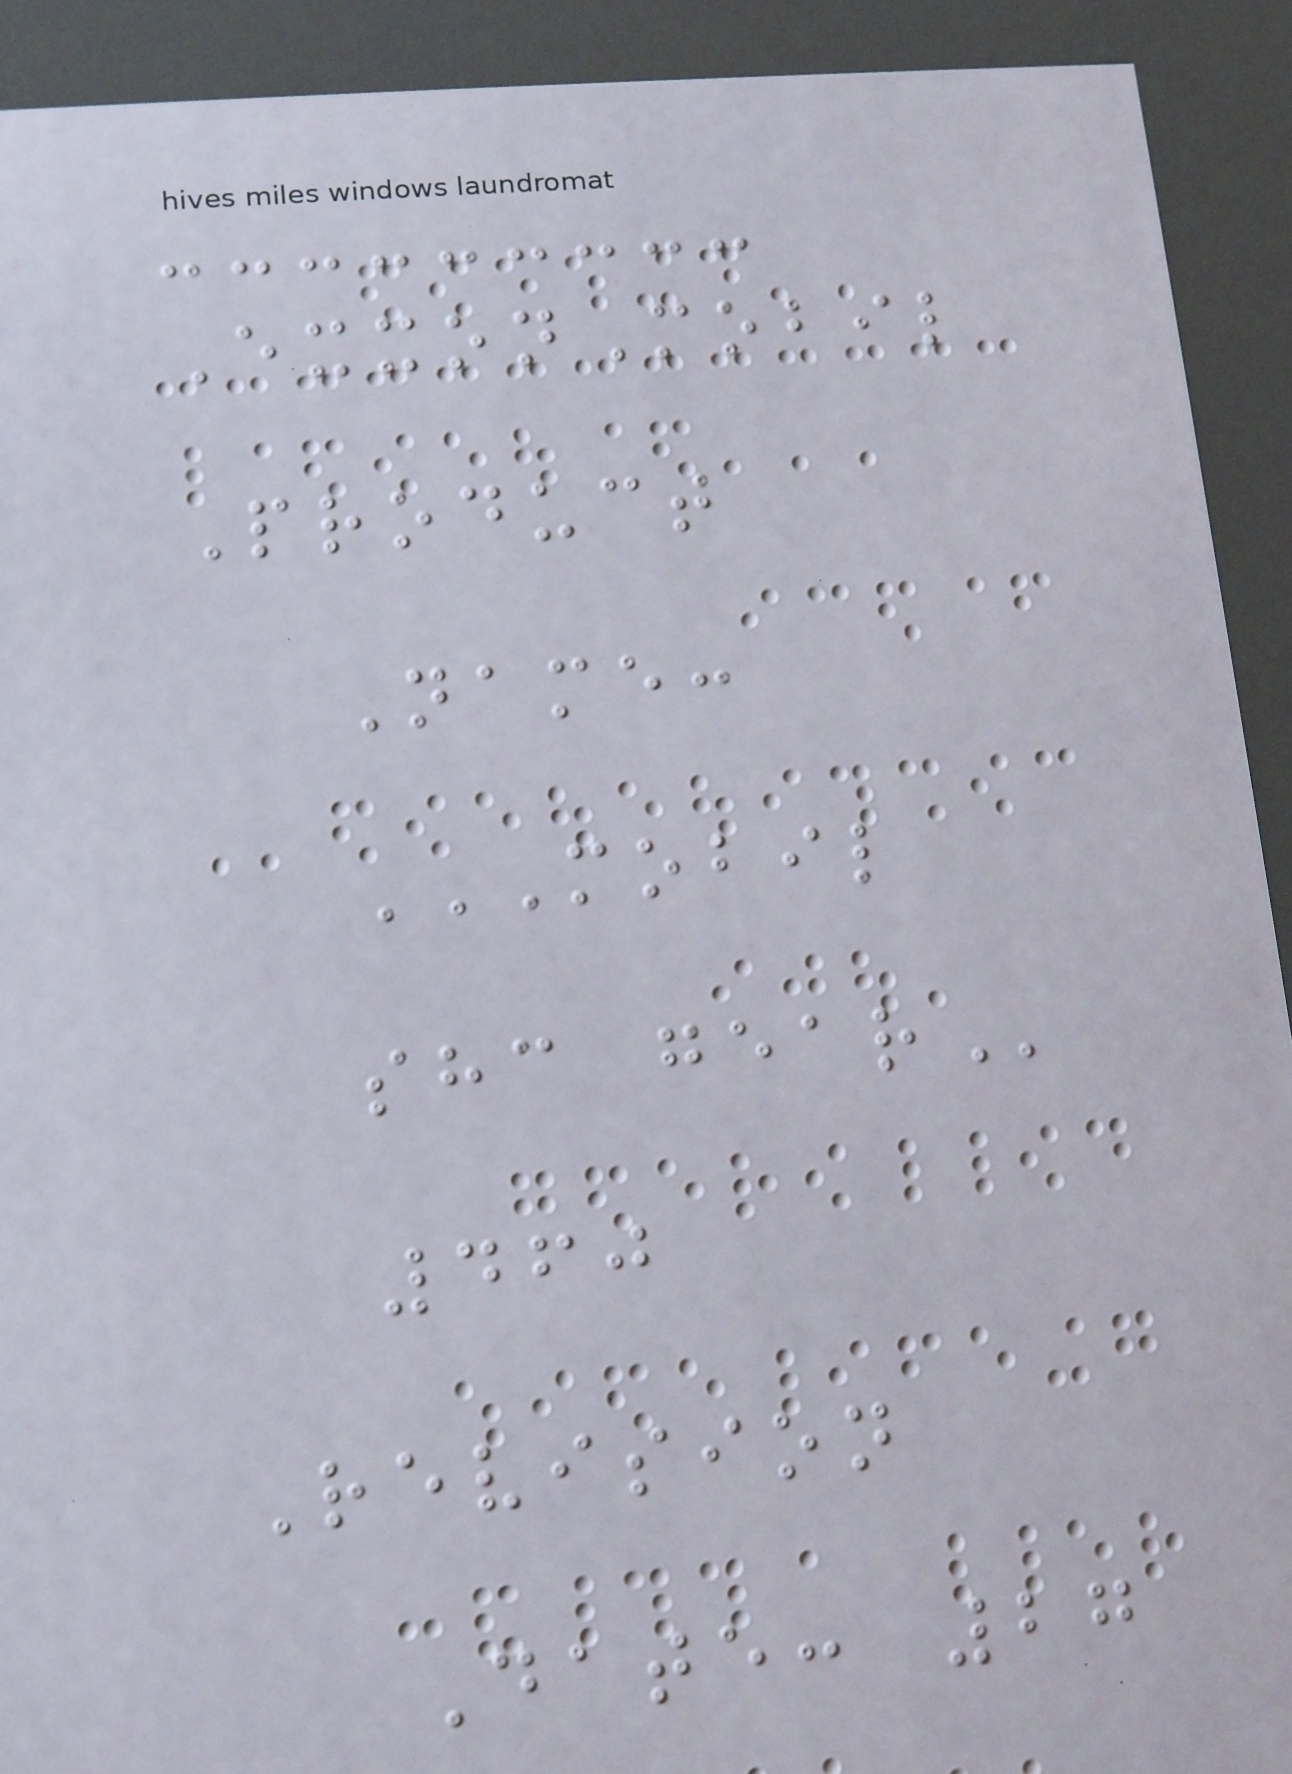ExxonMobil
Product
Name:
MOBIL
SHC GEAR
460
Revision
Date: 27
